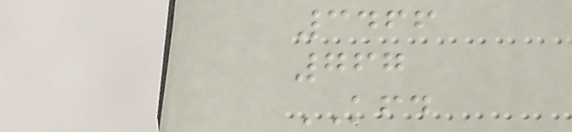3466
767
KFD
